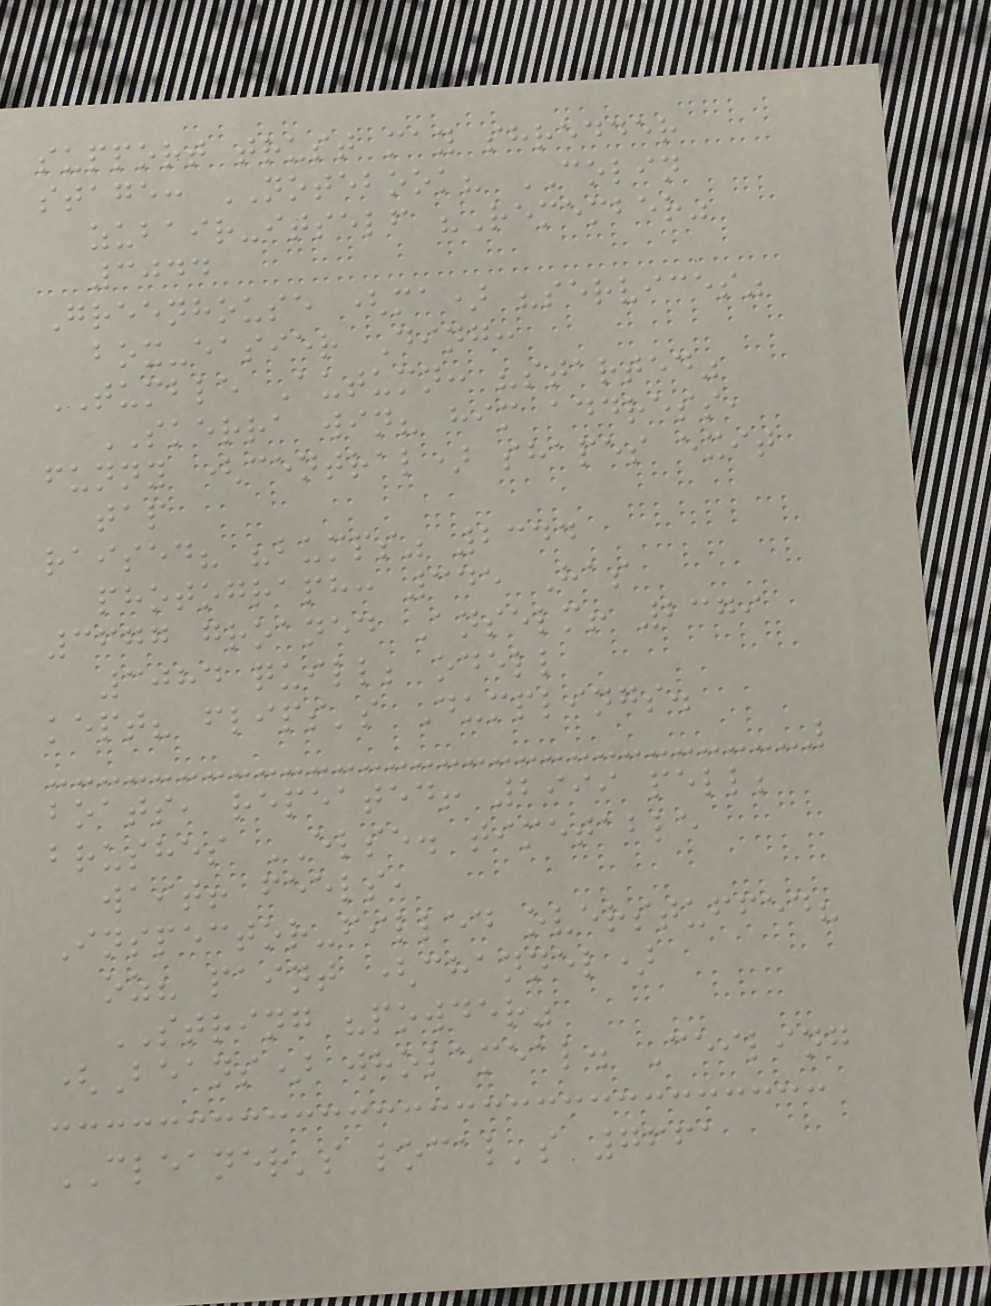support trust may shredder
stage: NOTEBOOK? COLIN
zubair-itself "Remember"
3044
Greenhouse (ma) "services"
box-easier Ding:
TUMBLE Autumn: "started"
SKERRA win? him address,
funny (central) shapes exit
tap
raised? "bumps" 2344
photograph: 345 Has
3677 groaned Anselm! 2379
3084 quill; odell
kept? flips's Dumplings.
boats, repeated! 2999 pell;
brushes ELSE. timetable
wait! feels,
Inspector-filled overstuffed?
oz? paint (channel)
STRING "powder"
(Beans) wholemeal. Ceiling
CLEANER's local's 7661
